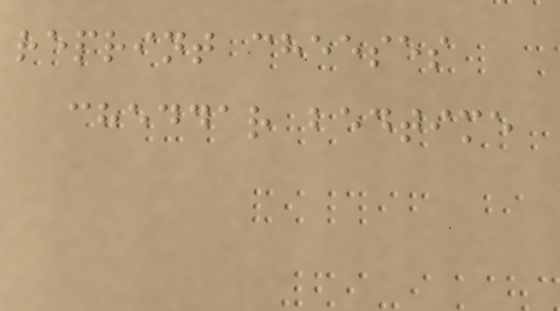reprint cheeses
cheddar bedtime
